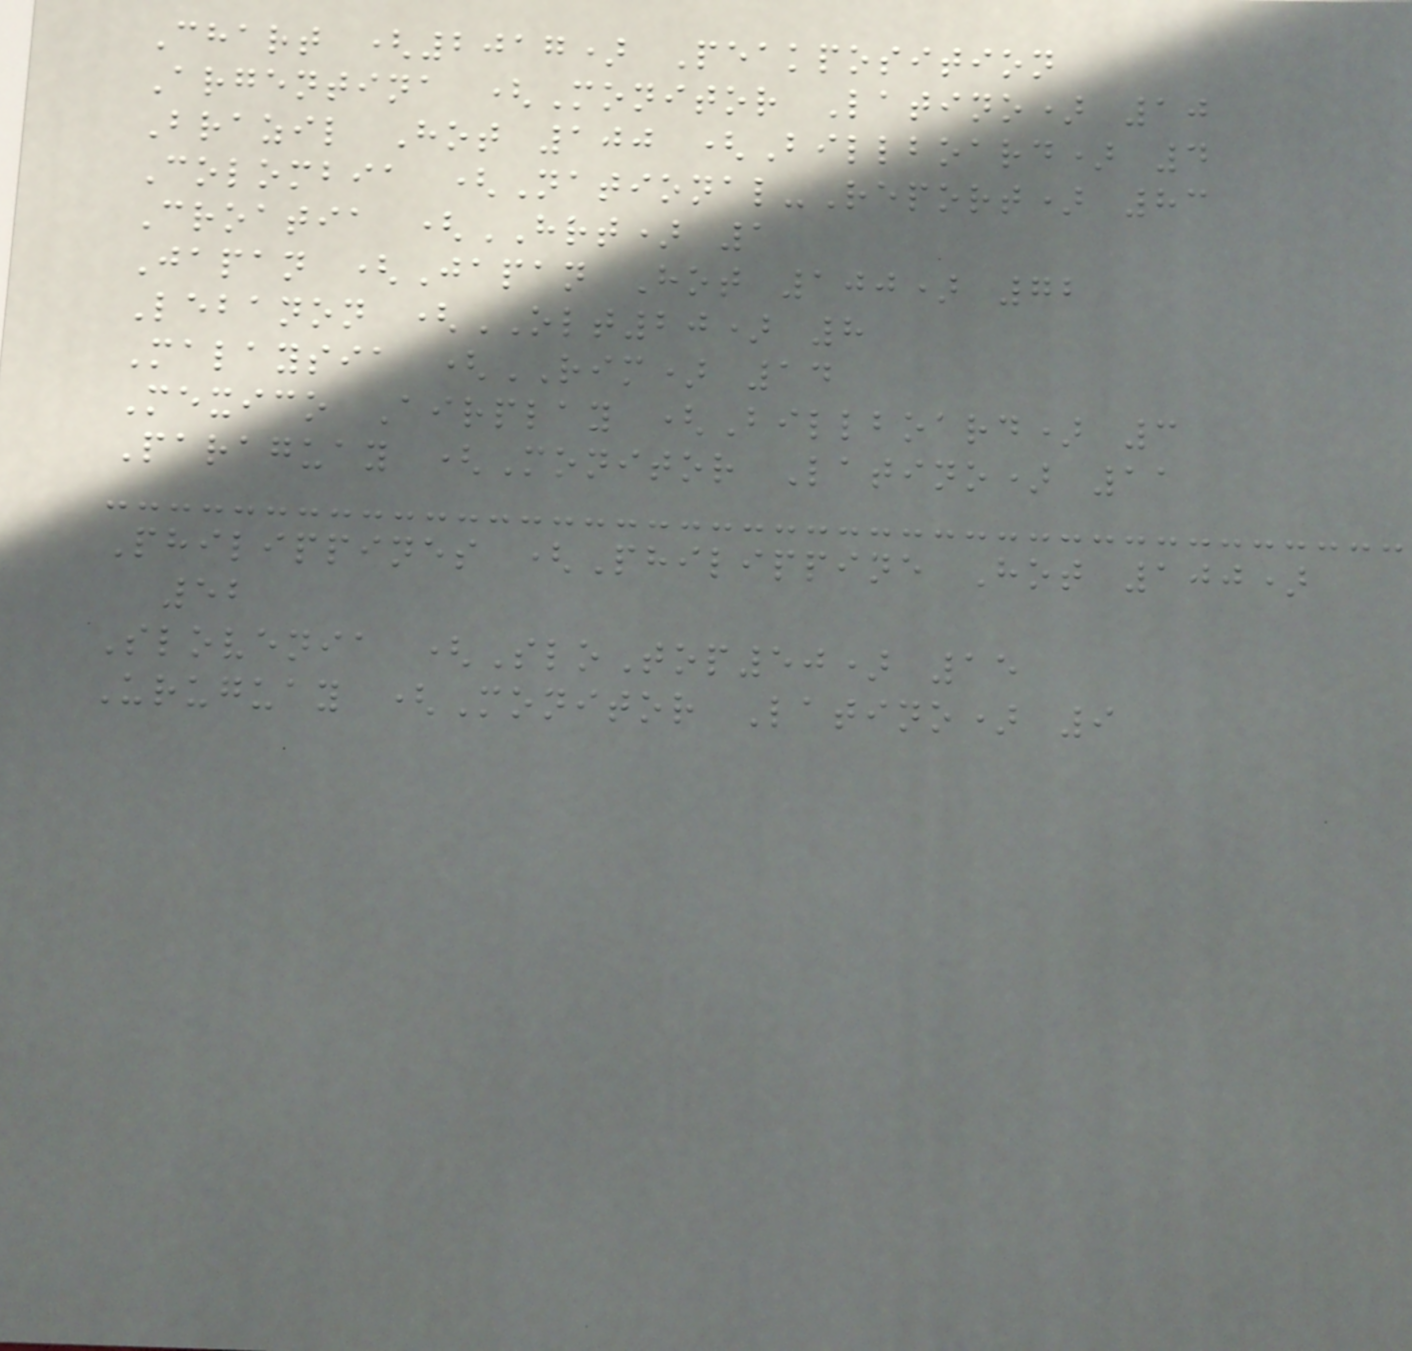Chart (2017) Peakposition
Argentina (Monitor Latino) 10
Brazil Hot 100 (Billboard) 4
Colombia (National-Report) 83
Croatia (HRT) 1
Japan (Japan Hot 100) 72
Lebanon (OLT20) 8
Malaysia (RIM) 14
Mexico Airplay (Billboard) 3
Paraguay (Monitor Latino) 11
Philippines (Philippine Hot 100)
52
Slovenia (SloTop50) 15
Uruguay (Monitor Latino) 9
